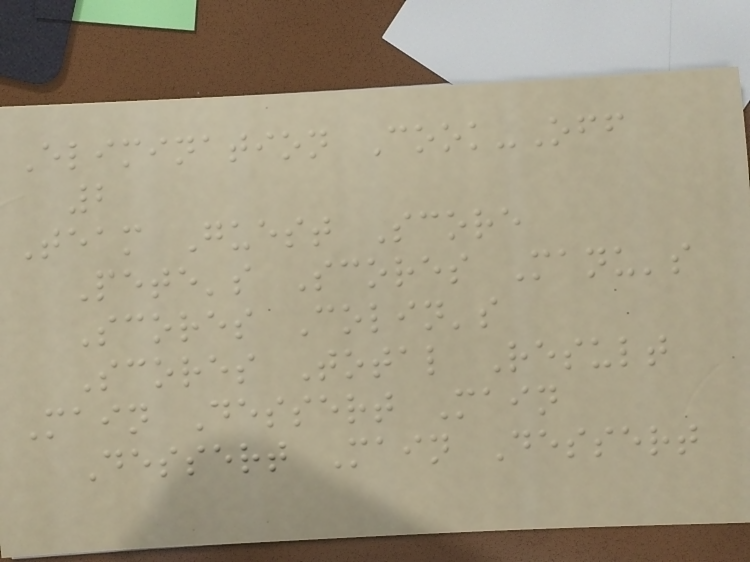Elimination Cook-Off
2
Team Guest Score
Pete's Scores Manu's
Scores Colin's
Scores Total Result
Main Dessert Main
Dessert Main Dessert
